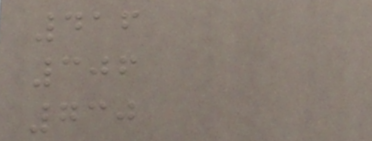416
306
730
